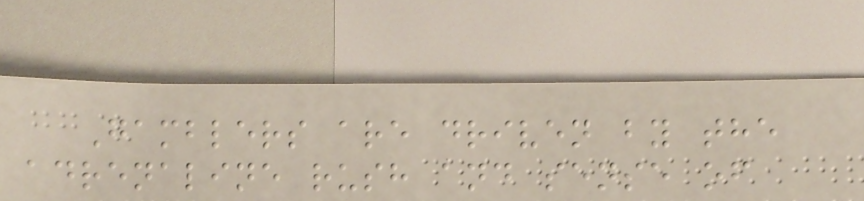Gamblers are driven by the
adrenaline rush and sense of
